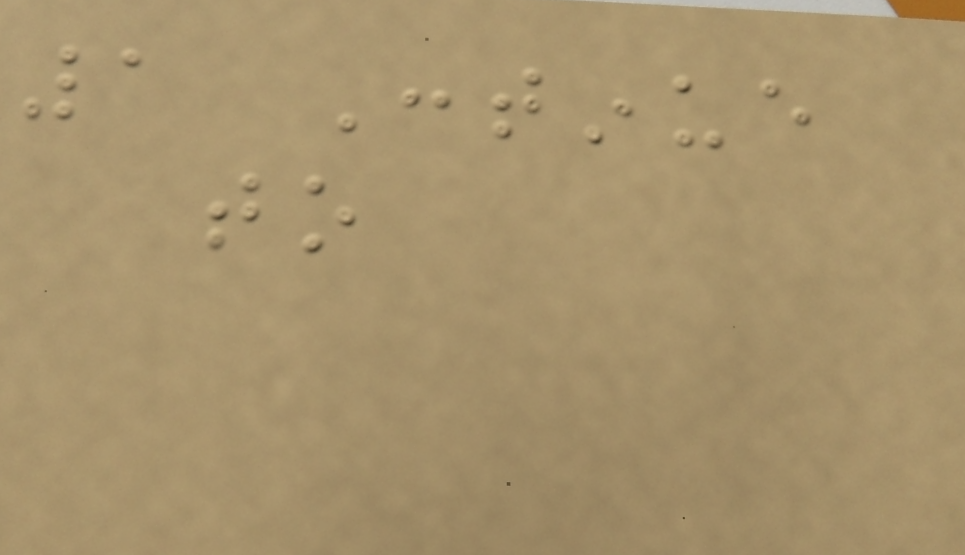1 Continue
to
